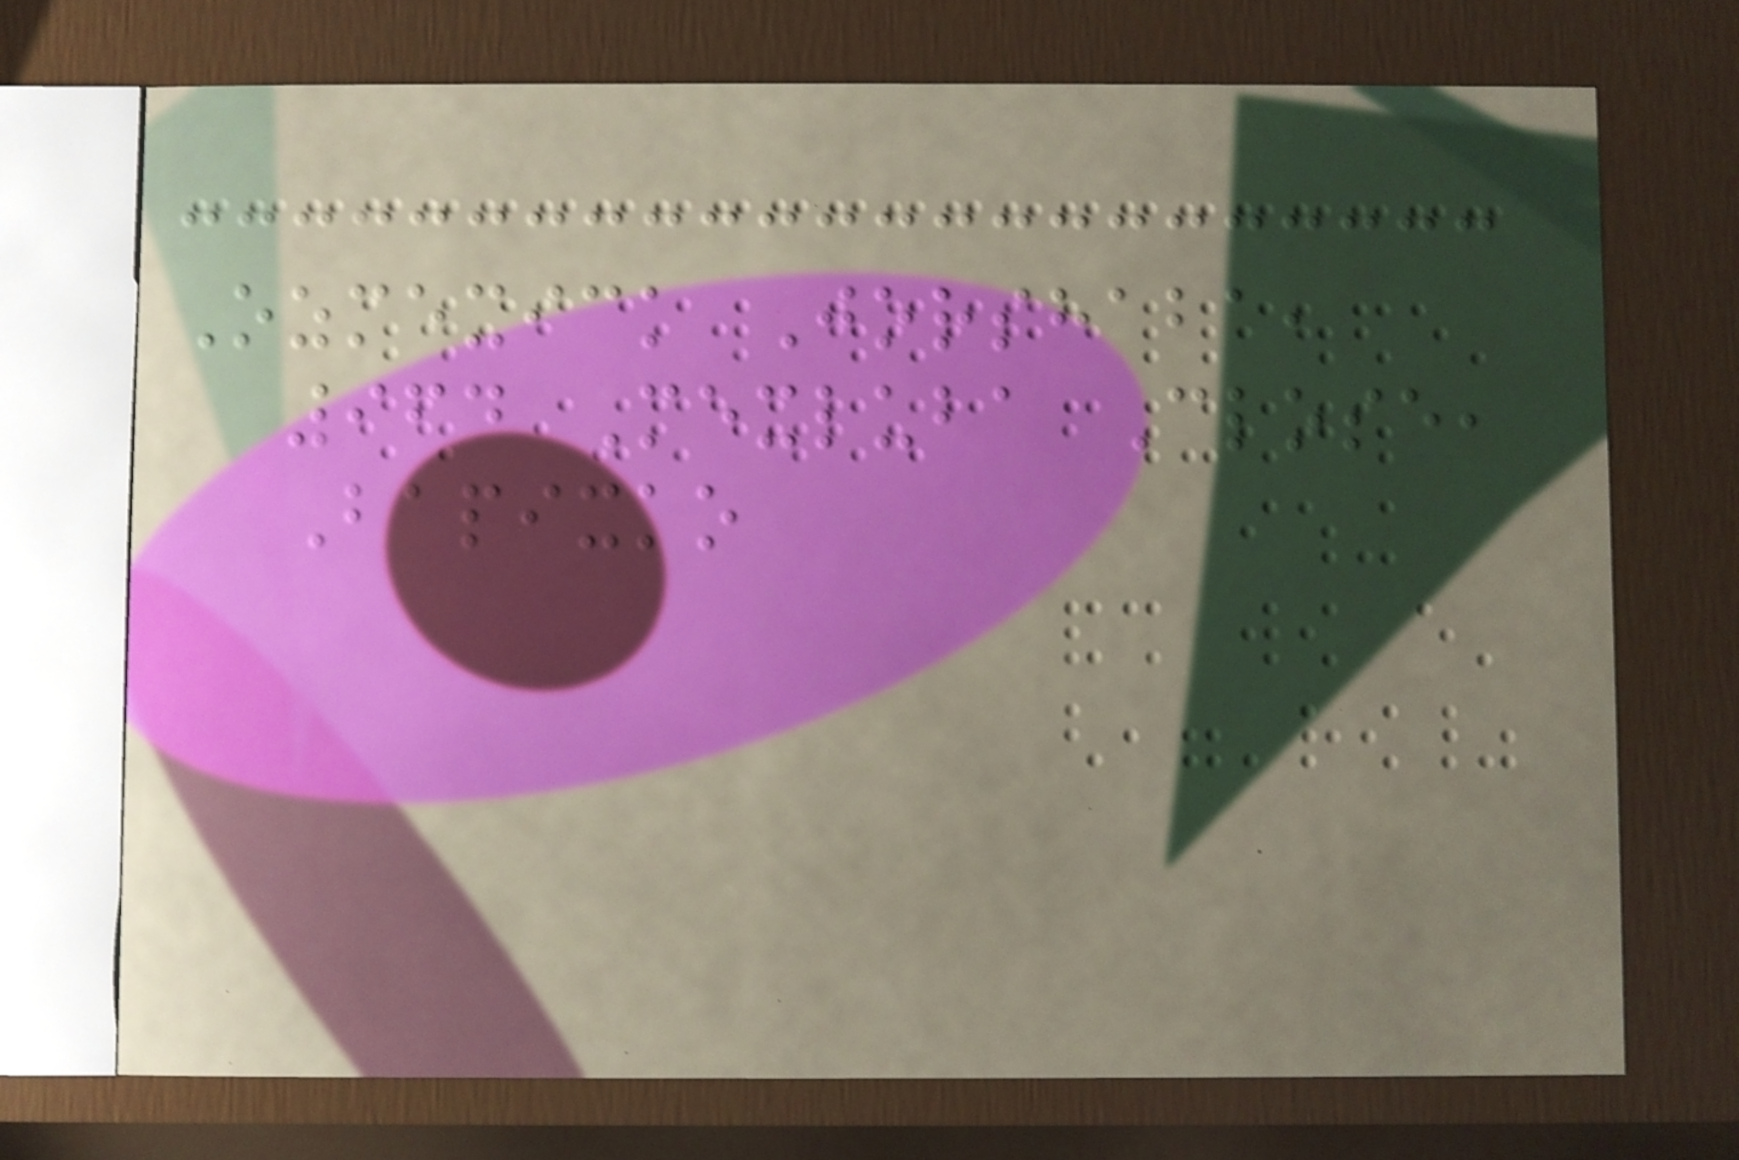Ozmexick Jorshaba,
964 Mexluba Close,
Bapixko
